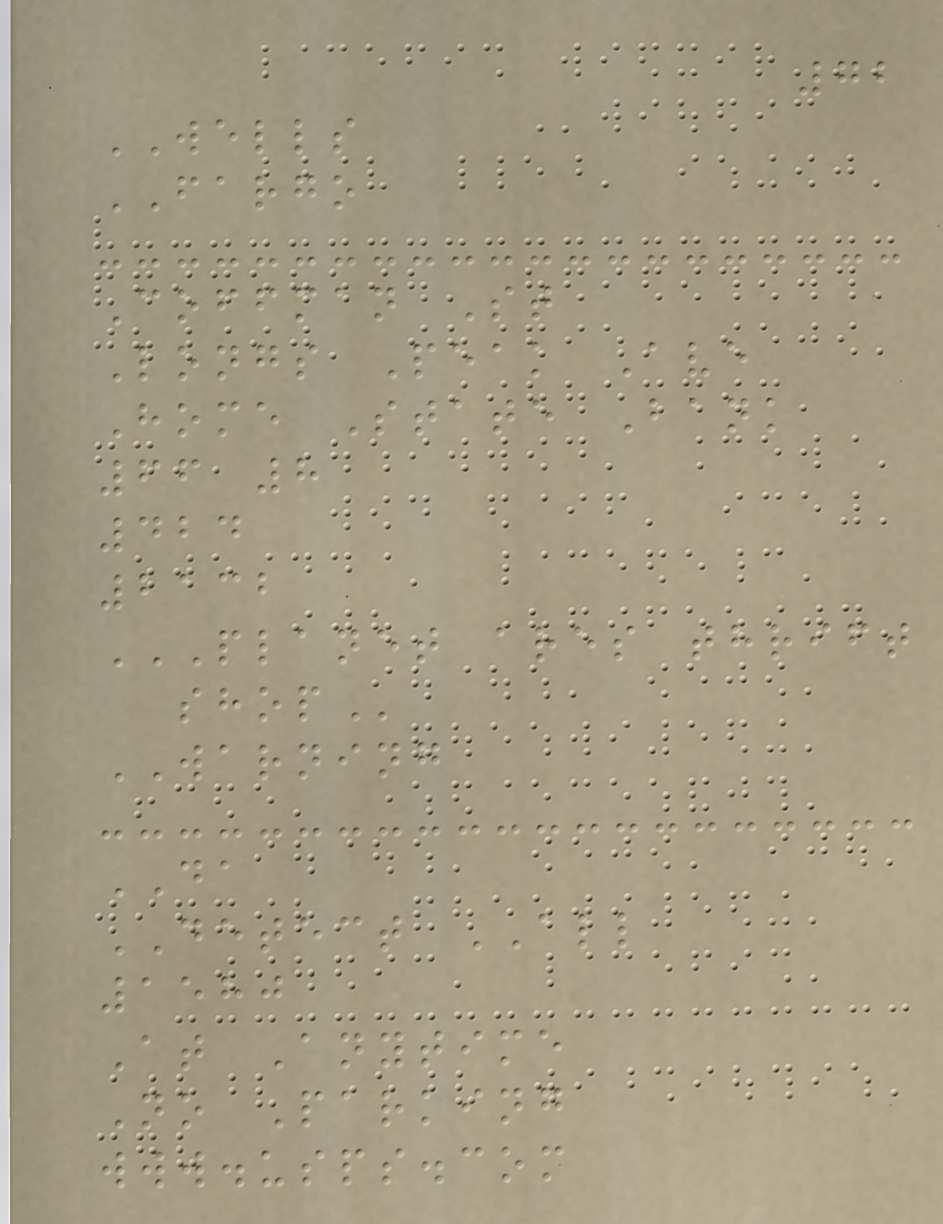72
WELLS
FARGO
Coffman St
Longs Peak Ave
Home State Bank
66 8
424
2132
PLANET ARES THRIFT
SHOP
WARNING
DA
DETECT ALL
1580
At Anytime
No Parking
www.usps.com
